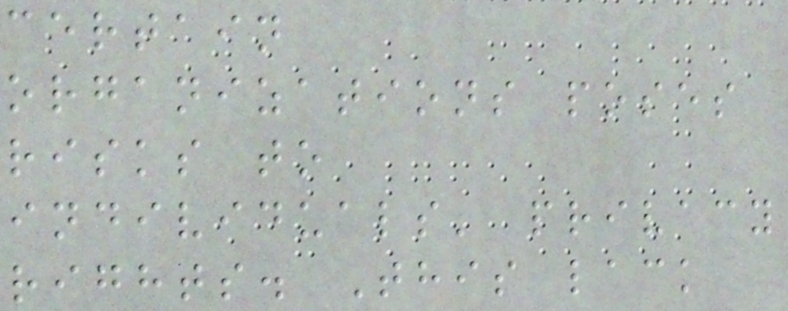certain
organizations poses
risks to
individuals' privacy
rights. This lack
